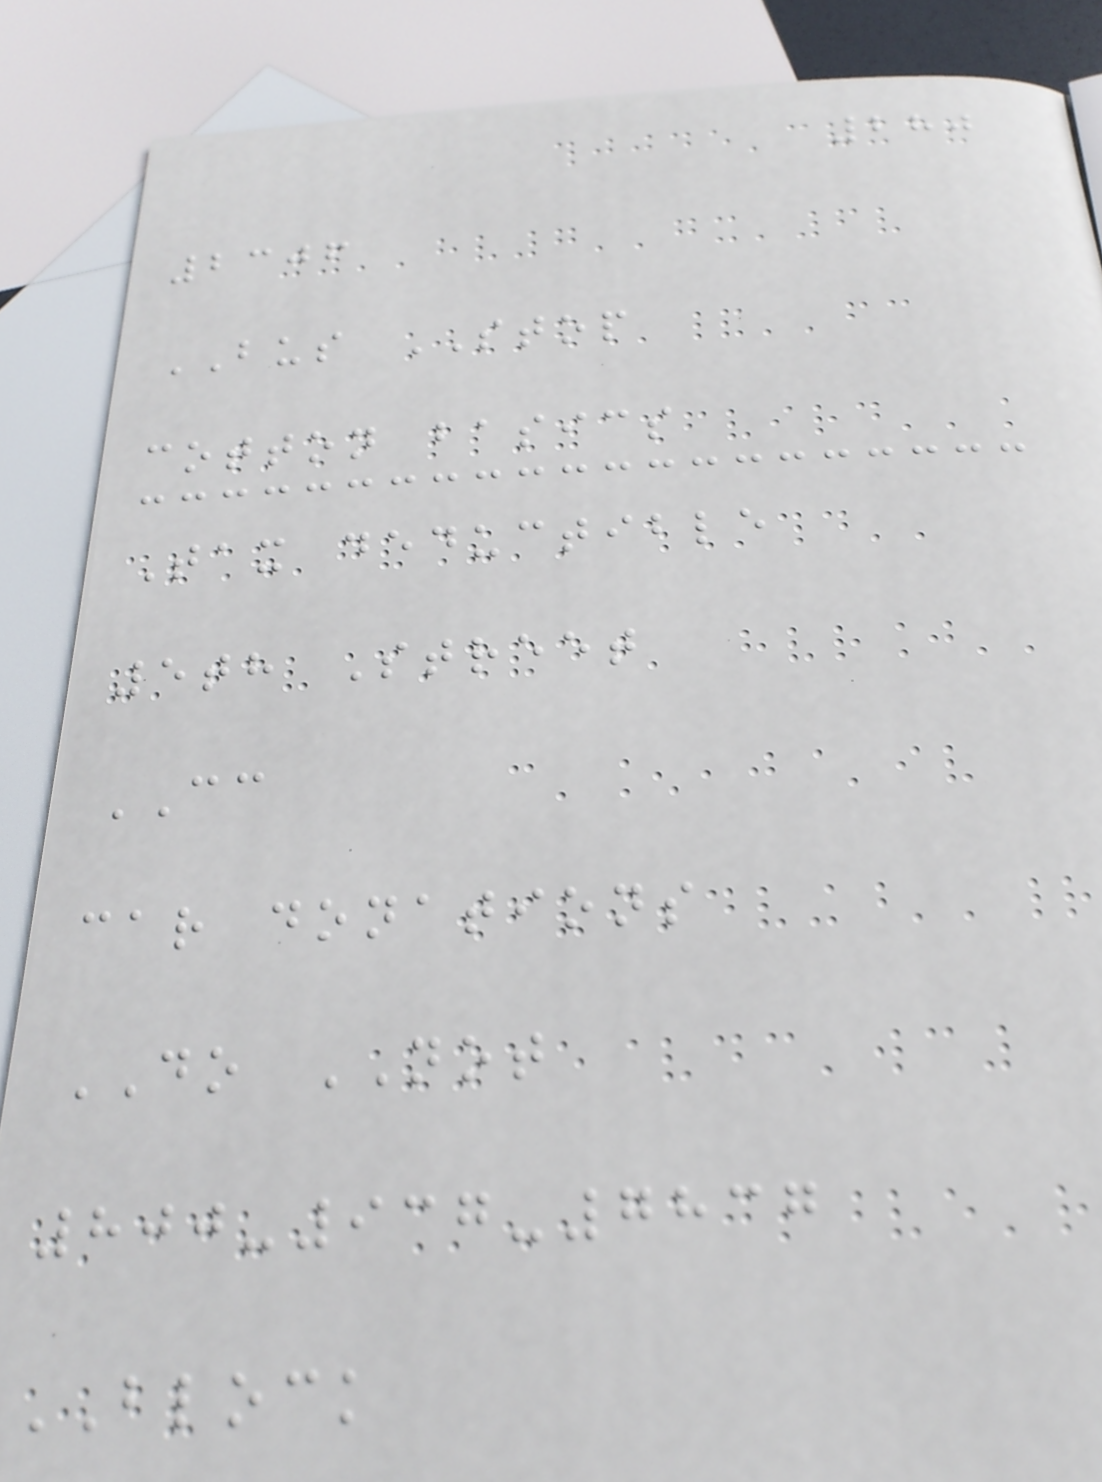280
2306
BUS STOP
cotton basics
Tax deductible
5th Street
CC
car donations
DO NOT
800-937-7837
BLOCK
